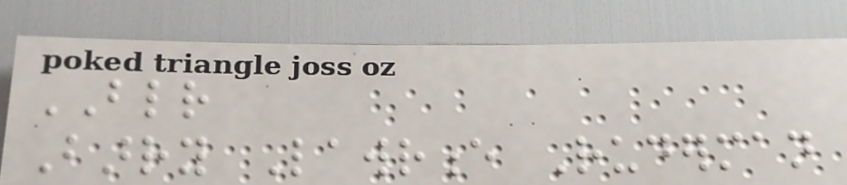BLR
Barry Lawrence Ruderman
